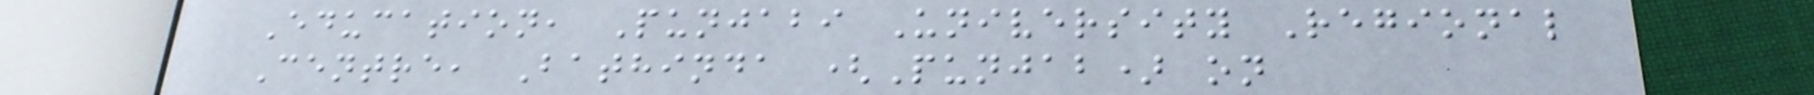Education, Punjabi University Regional
Centre, Bathinda (Punjab) on
